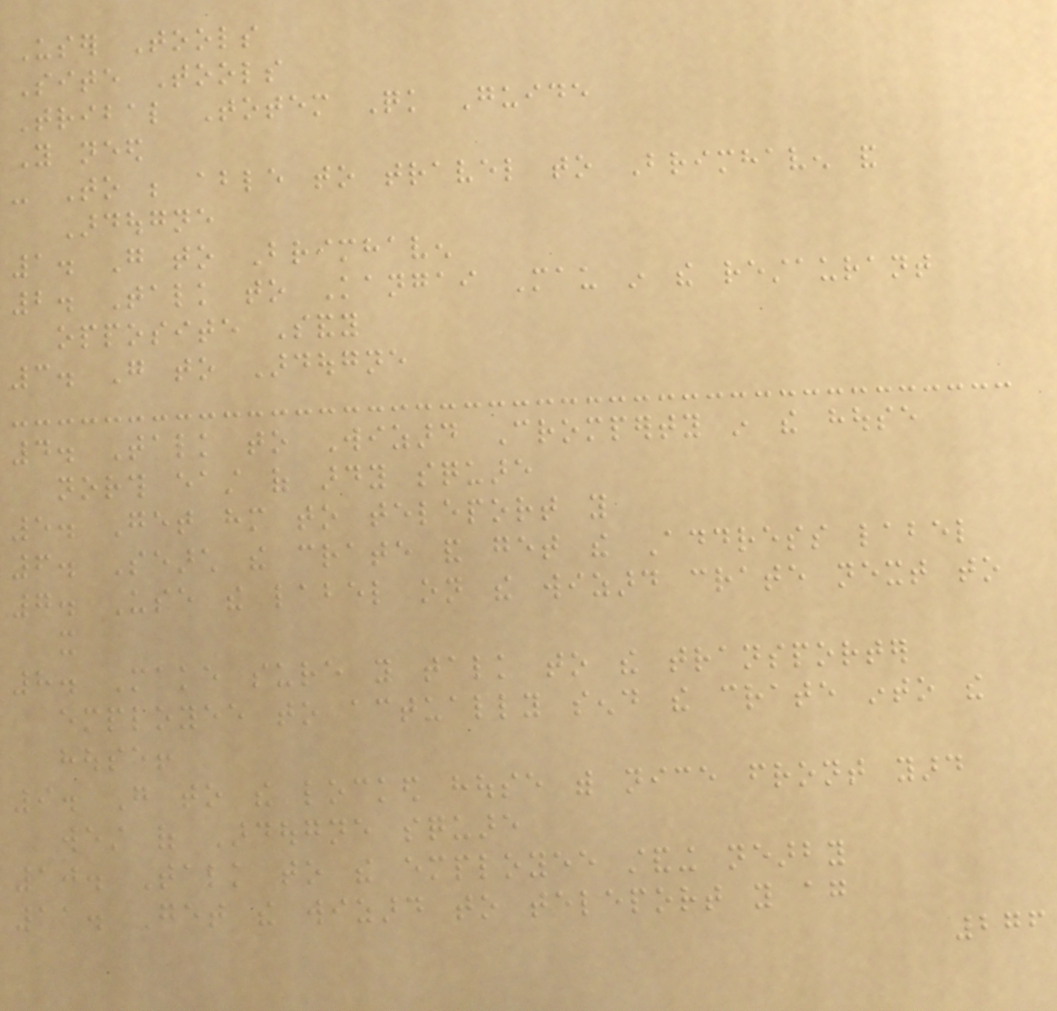User Tools
Site Tools
Tribal Totem Quick Guide
You need
- To be able to travel to Brimhaven and
Ardougne
1. Go to Brimhaven
2. Talk to Kangai Mau in the restaurant
opposite Sandy
3. Go to Ardougne
4. Talk to Wizard Cromperty in the house
north east of ardy square
5. Get him to teleport you
6. Search the crate and get the Address label
7. Use the label on the wizard crate next to
it
8. Make sure you talk to the transporter
employee to actually send the crate into the
house!
9. Go to the locked house with nice front yard
west of Ardougne square
10. Talk to the employee standing nearby
11. Get the wizard to teleport you again
276
